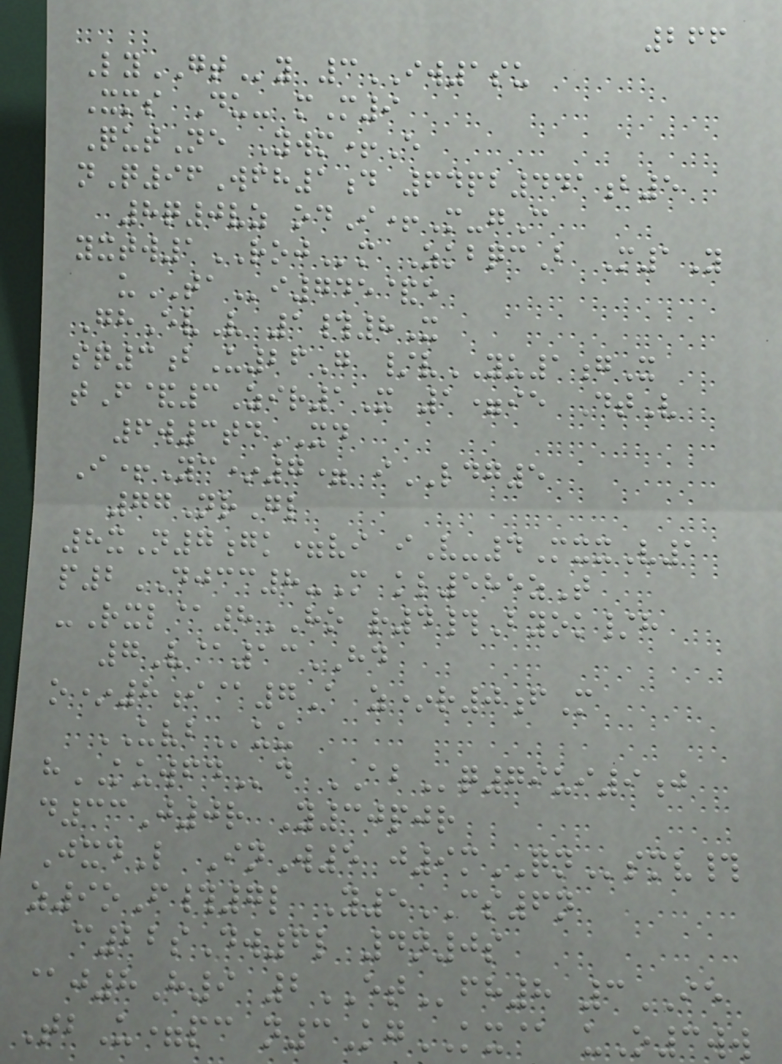266
LyGTy 3IW1su
Xms Du- mM9
QutNe Ywm+E
nQ96Wfh1d 64pb441b5
8q0vz odI+M-gC
yxtw1ROJm ZkbqcB M1Y
uTAi745&e
GhEvV 1#8X
sq3bU26G /vYU1gX
tF&3Zir1X 1=ie DtV
6w3tdXD
I+Yc*7= iLDG5
77NrGl
8xN7gk=vi iV-4MxxV1
p2DJCC8-M kl585zT
-Rxl@8HO r4#Byok/h
7V@13HD
o*8i@7A z*r0fM
UVBuu
hKUWFDd ABq79ui9j
d33J0r Y30pjr
JxdL InW5 j9mQNsmv#
z9oF#7l Y5CS6n
c22sDw6l 4n0s
@j8H9 2ETfh8 3IE
TbU=pc n3KgKX@ uO3ww
